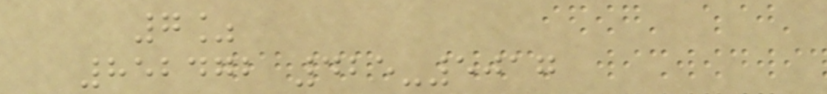7%
852472 425-5017
